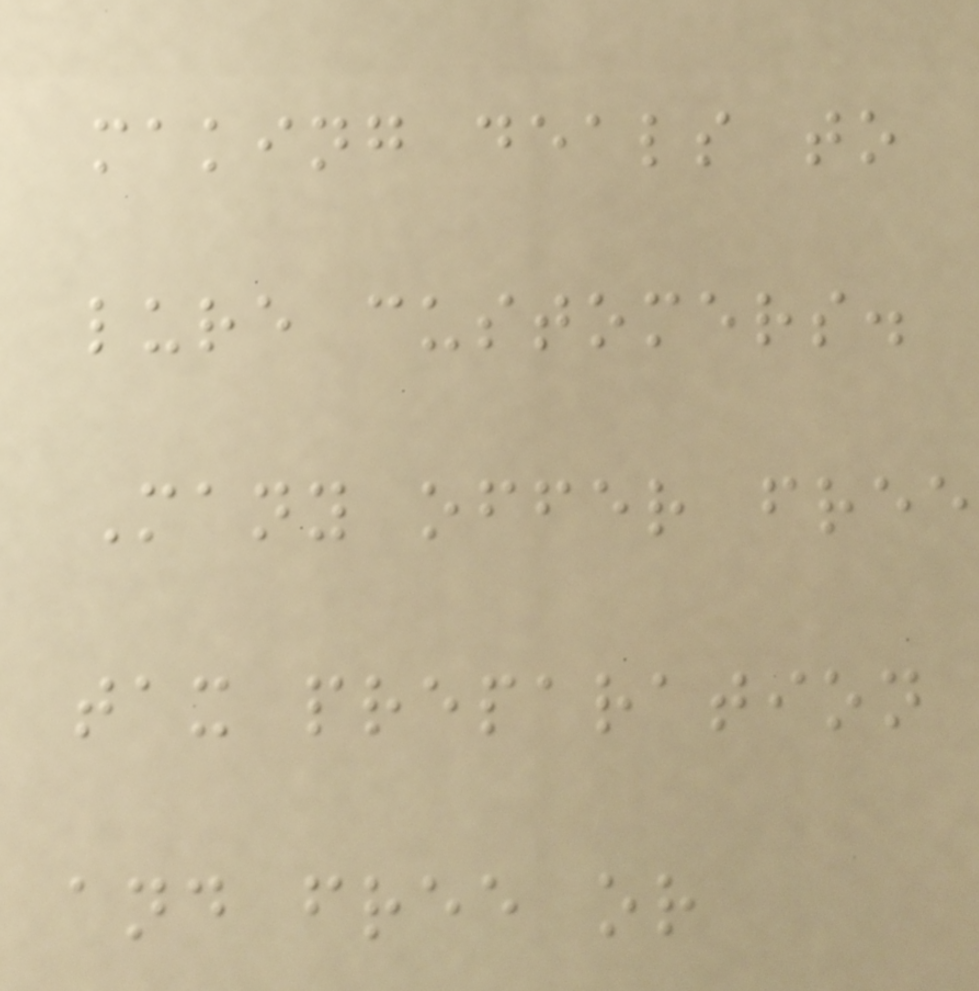making deals to
lure customers.
Many offer free
tax preparation
and free or
